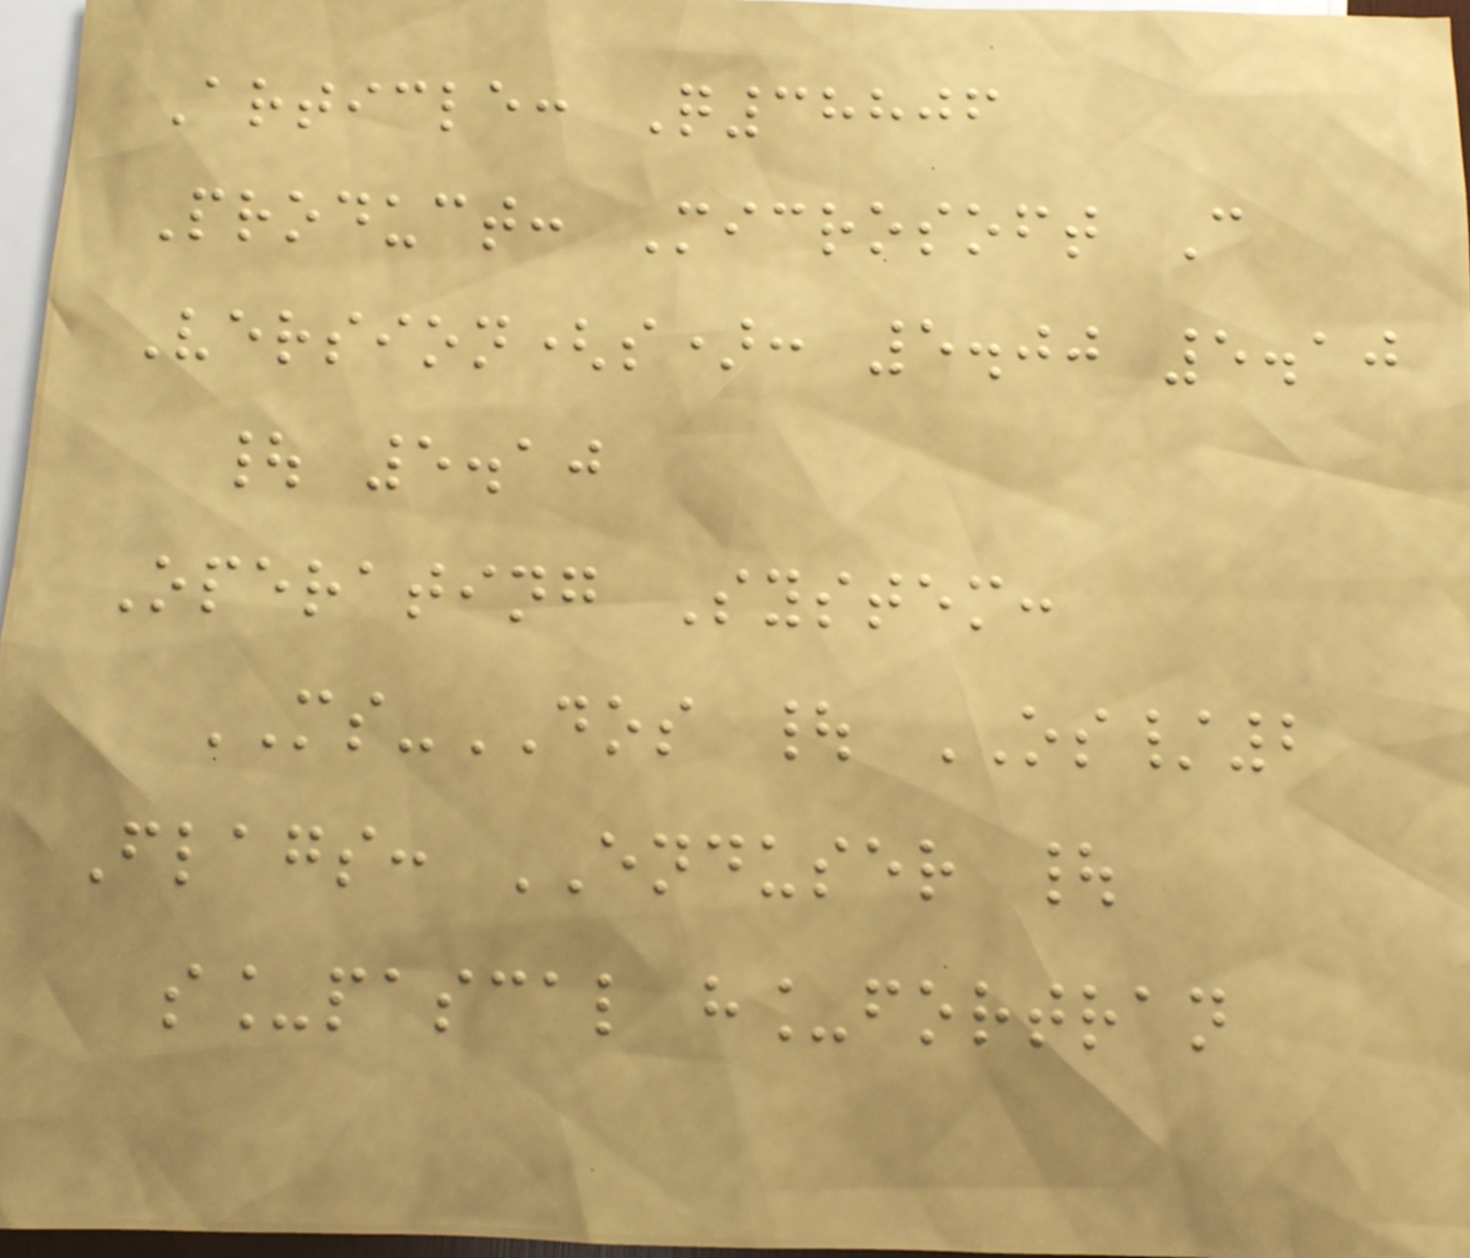Article: Q38806
Product: Microsoft C
Version(s): 5.00 5.10
| 5.10
Operating System:
MS-DOS | OS/2
Flags: ENDUSER |
s_pascal h_fortran
